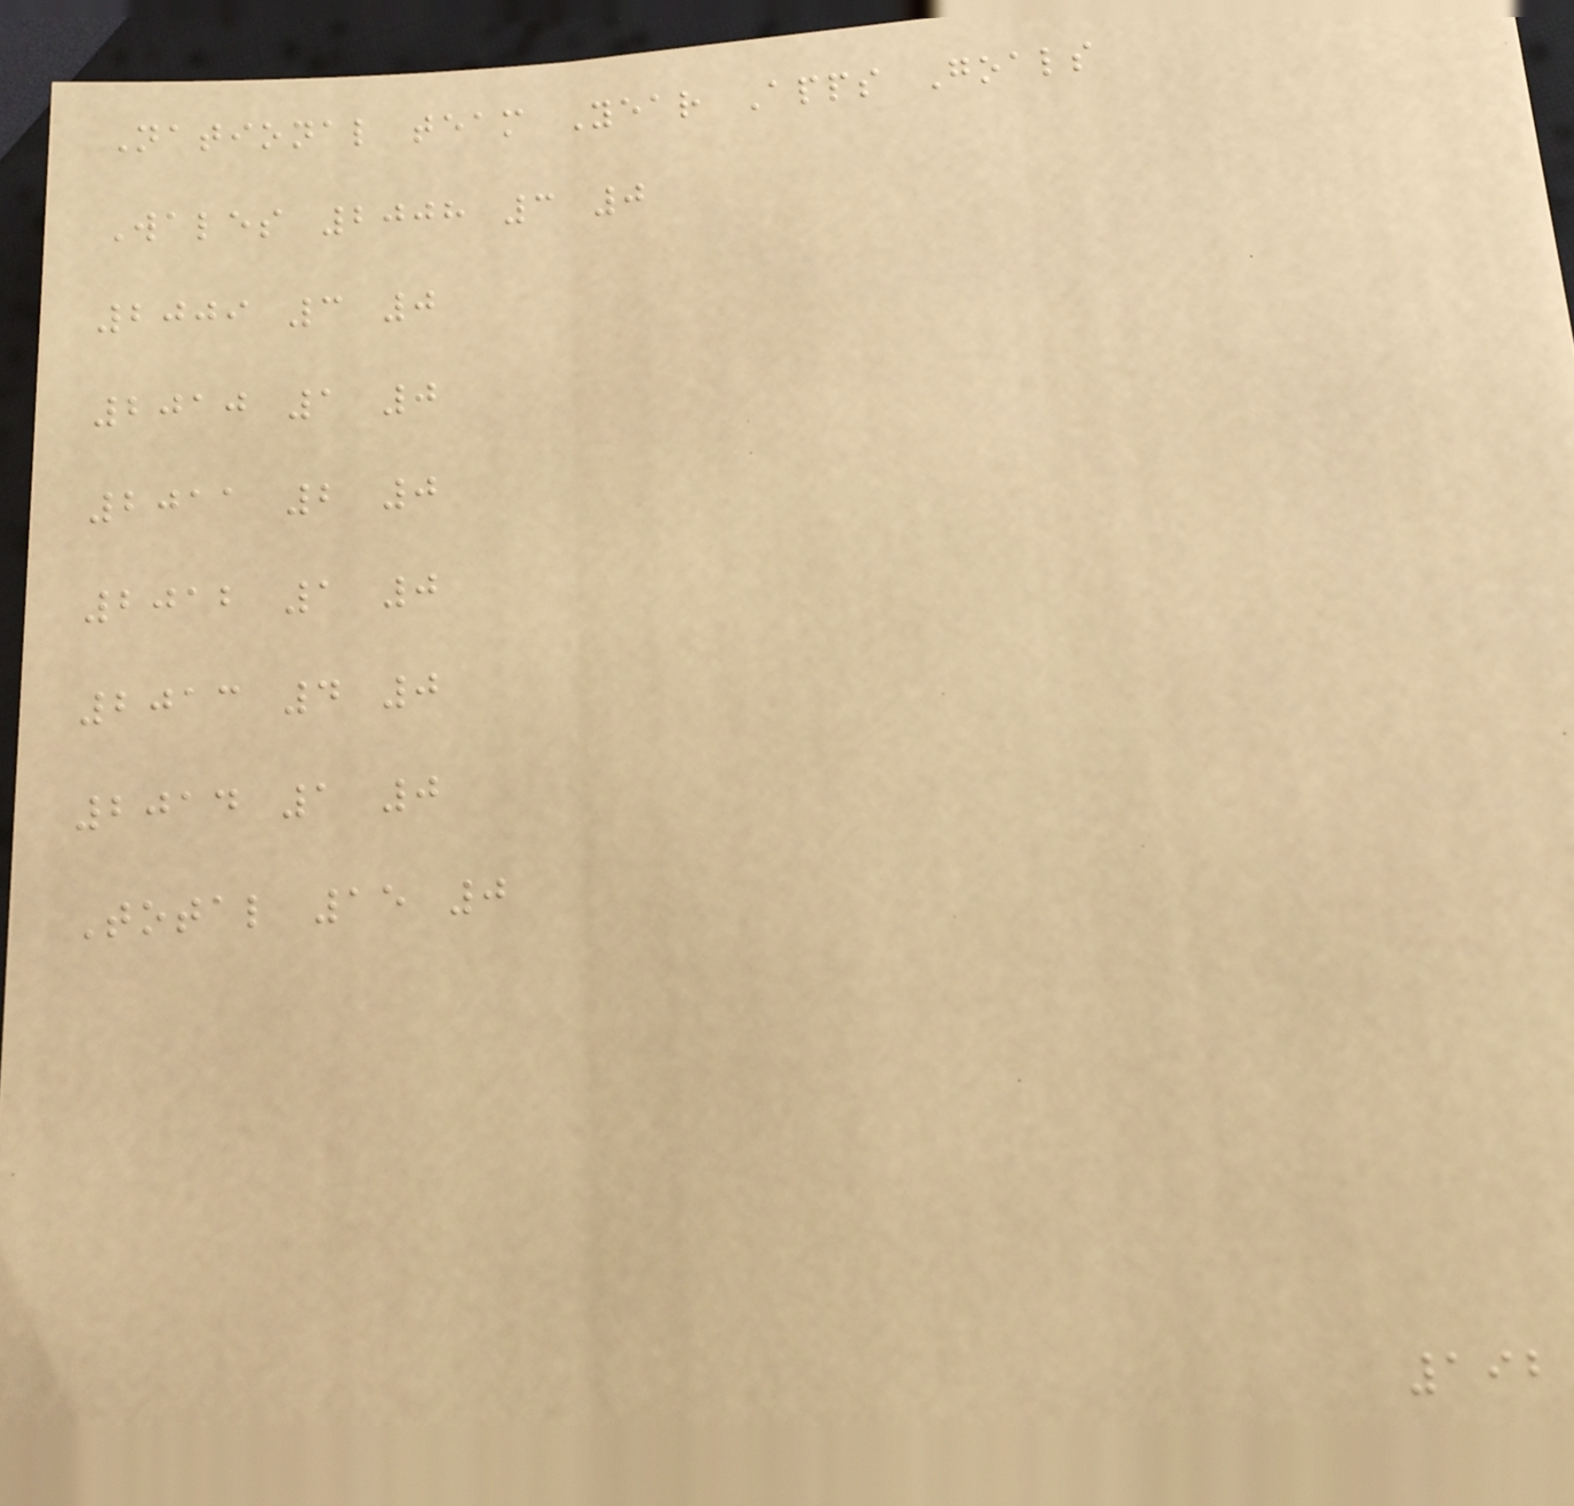National team Year Apps Goals
Wales 2008 3 0
2009 3 0
2010 1 0
2011 2 0
2012 1 0
2013 4 0
2014 1 0
Total 15 0
192
